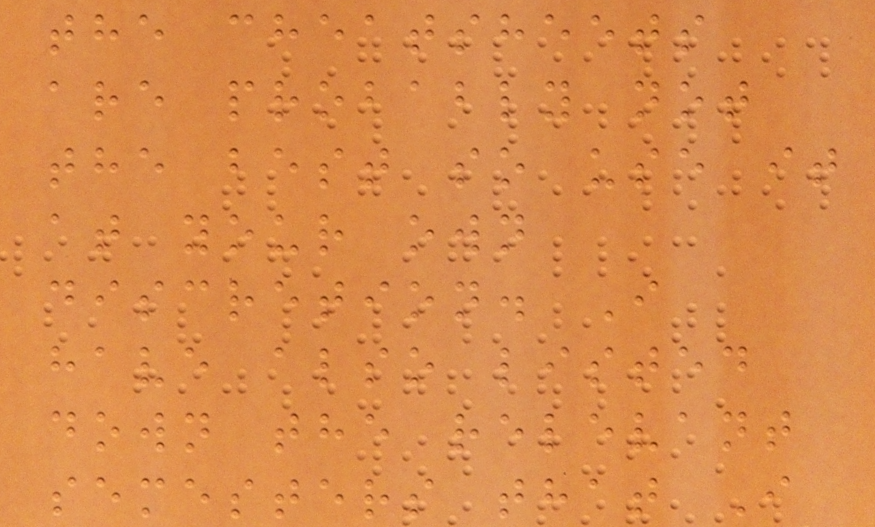the cheatsheets
are probably not
the best so use it
at your own
discretion. I
have also listed
down the relevant
semesters that I
